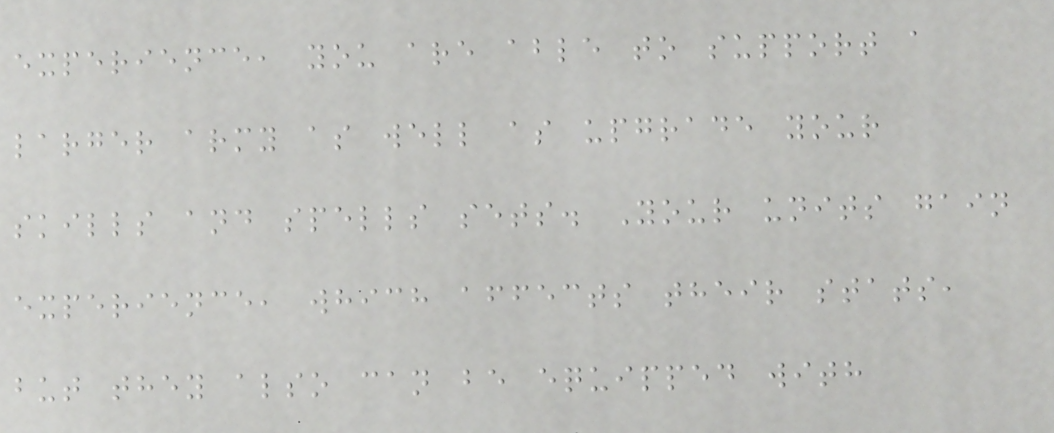experience, you are able to support a
larger army as well as upgrade your
skills and spells sets. Your units gain
experience, which affects their stats,
but they also can be equipped with
